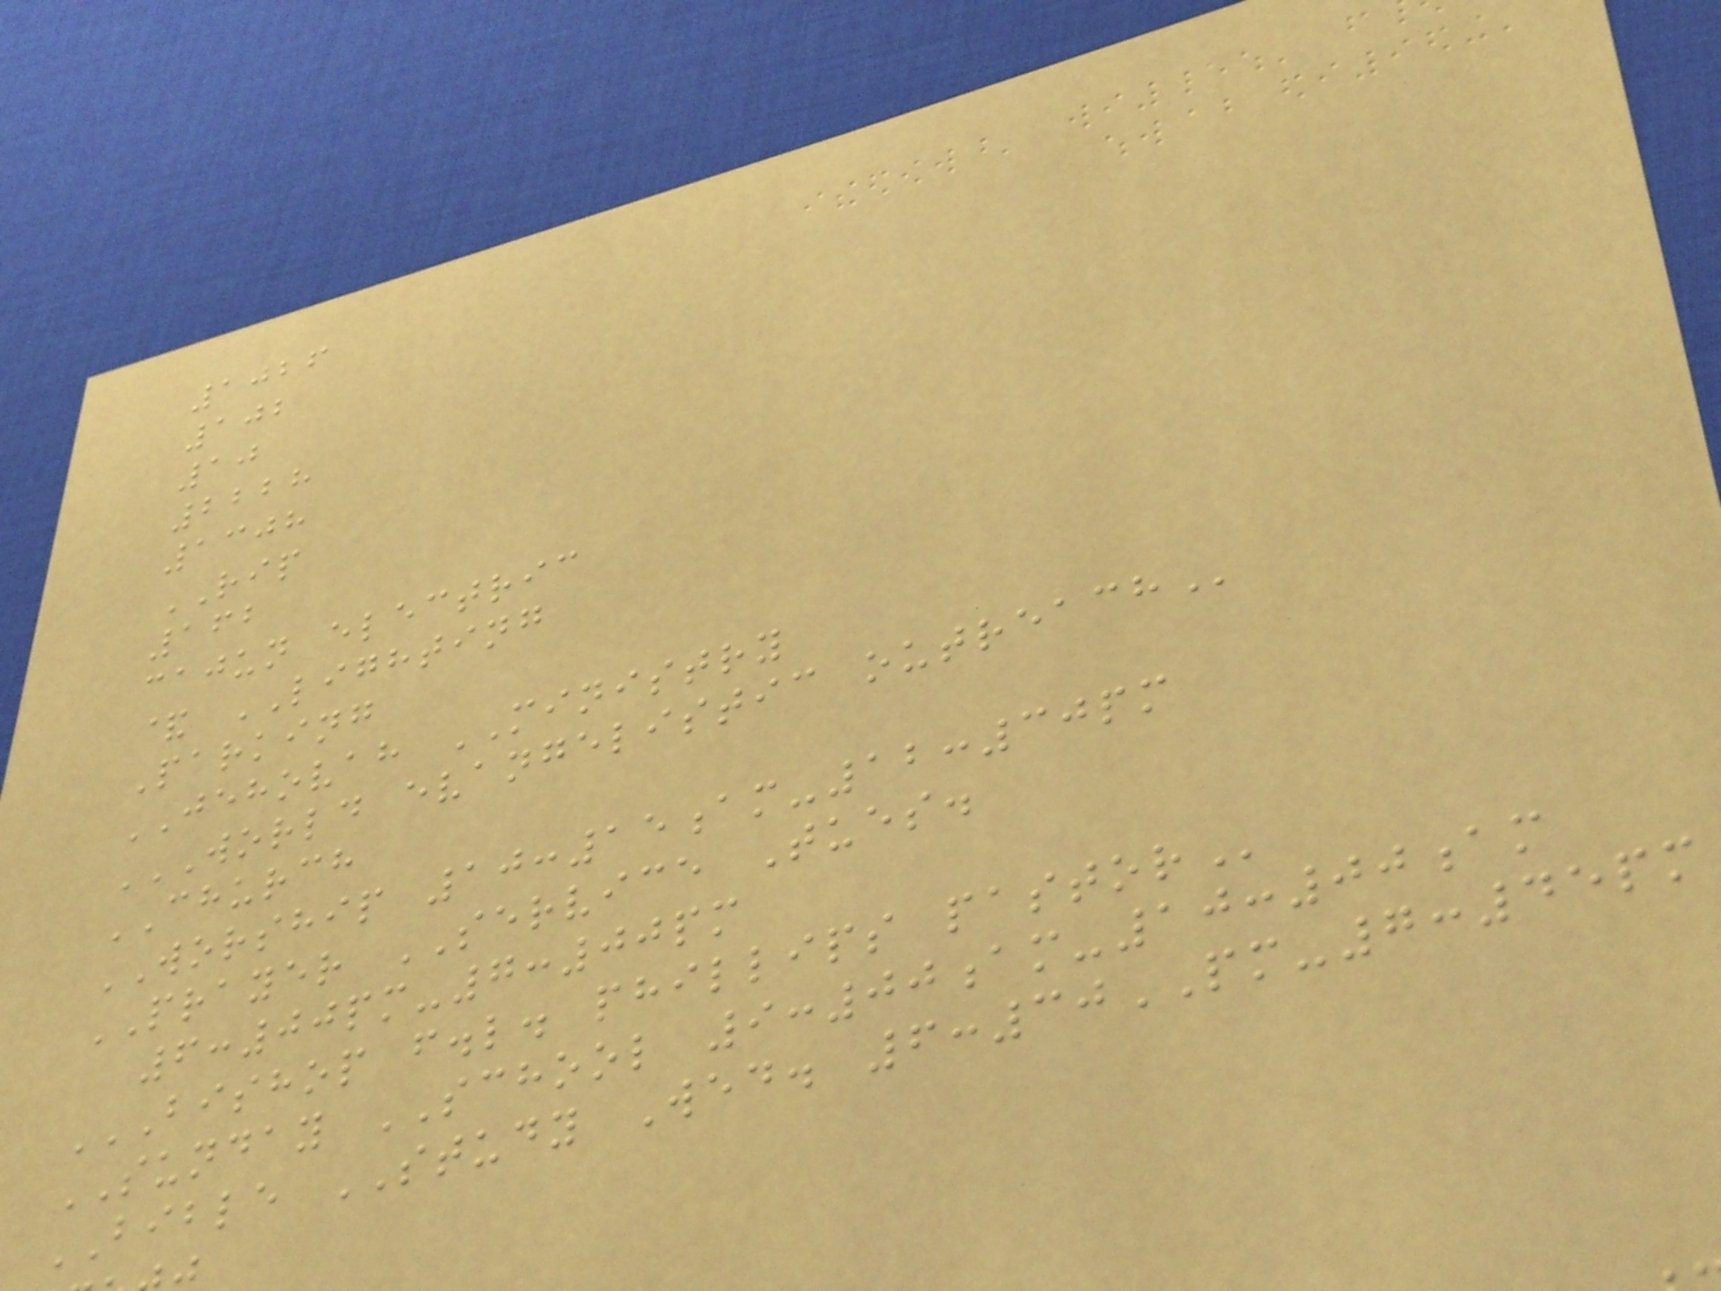1026
102
10
2228
1308
RIP
162
cajun electric
& LIGHTING
Parking
JEHOVAH MINISTRY
WORLD EVANGELISTIC OUTREACH
CHURCH
WORSHIP 10:15am-12:30pm
PRAYER SERVICE Tues.
6:00pm-7:00pm
BISHOP F.L. PHILLIPS PASTOR
SUNDAY SCHOOL 9:00am-10:00am
BIBLE STUDY Wed. 6:30PM-7:45pm
